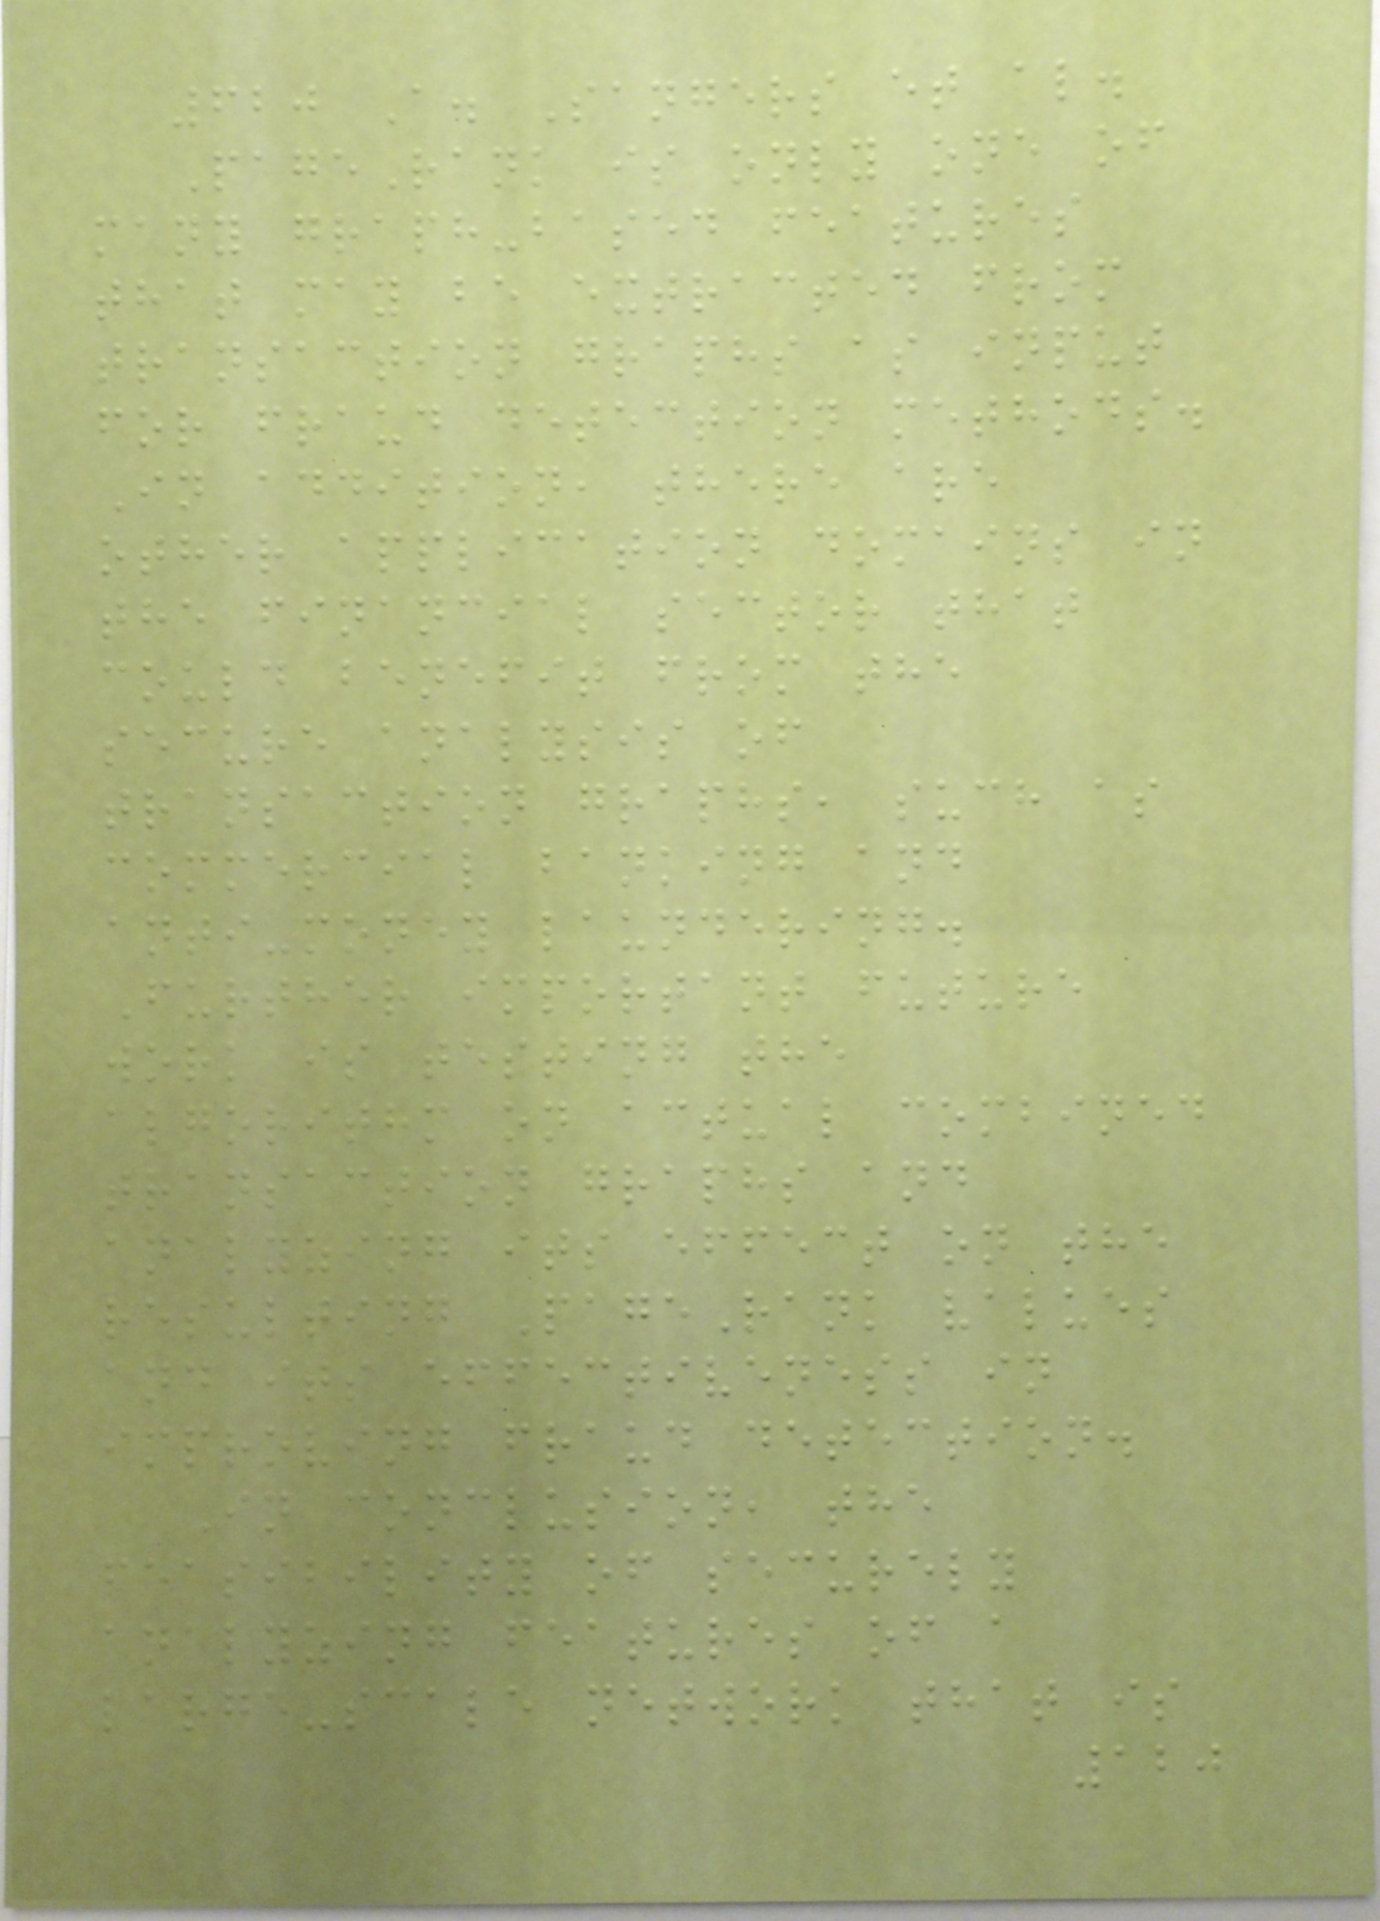620 A. Sangers et al.
PageRank is only one of
many graph-based features
that may be extracted from
transaction graphs as input
for fraud detection methods.
In addition, there are
other application domains in
the financial sector that
could benefit from the
secure analysis of
transaction graphs, such as
commercial banking and
anti-money laundering.
Further important future
work is testing the
algorithm on actual combined
transaction graphs and
analyzing its effect on the
resulting PageRank values
and its effectiveness in
improving fraud detection.
In conclusion, the
feasibility of securely
analyzing features of a
large-scale network that is
120
